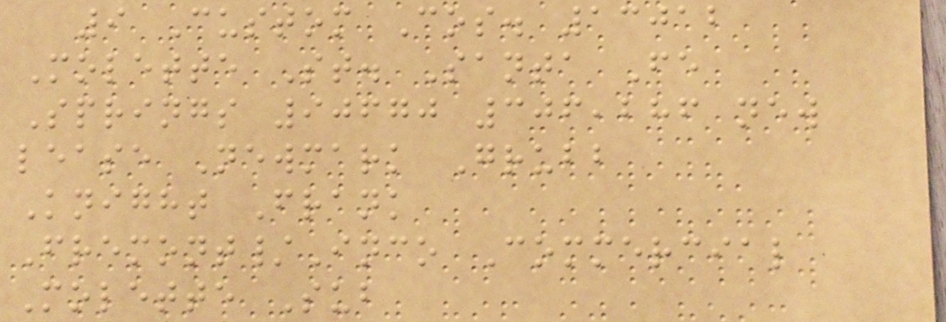9 Custom Cos. 13012
Molette St. Santa Fe
Springs 90670 306,286 new
lease Newmark Grubb
Knight Frank
Fremont/Inco Commercial
Molette Sub
